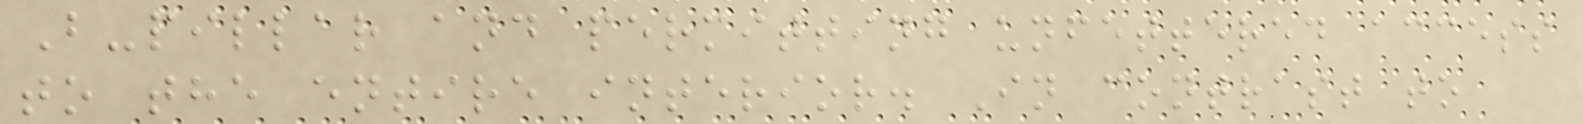B-pillar and permitting unfettered access
to the entire interior. In contrast to
